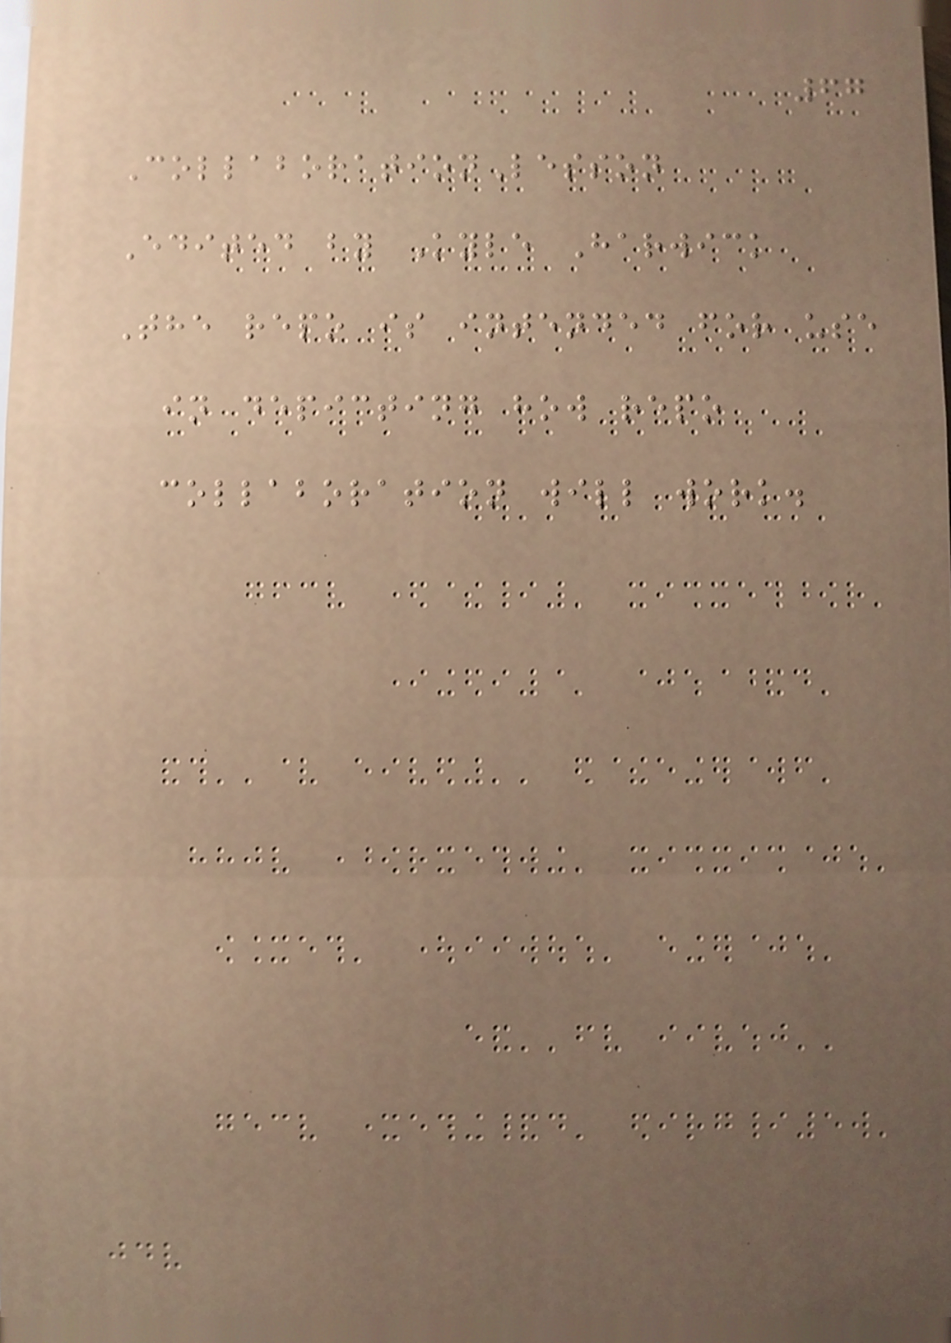67
CollaborationLesson
Edited by Kyle Harwick
The repo is intended for use
in depicting how repo
collaboration will work.
